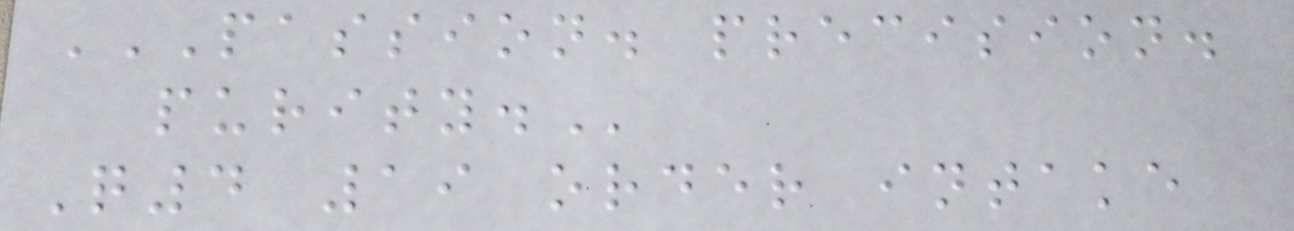PASSION. PRECISION.
PURITY.
Q4 19 order intake
